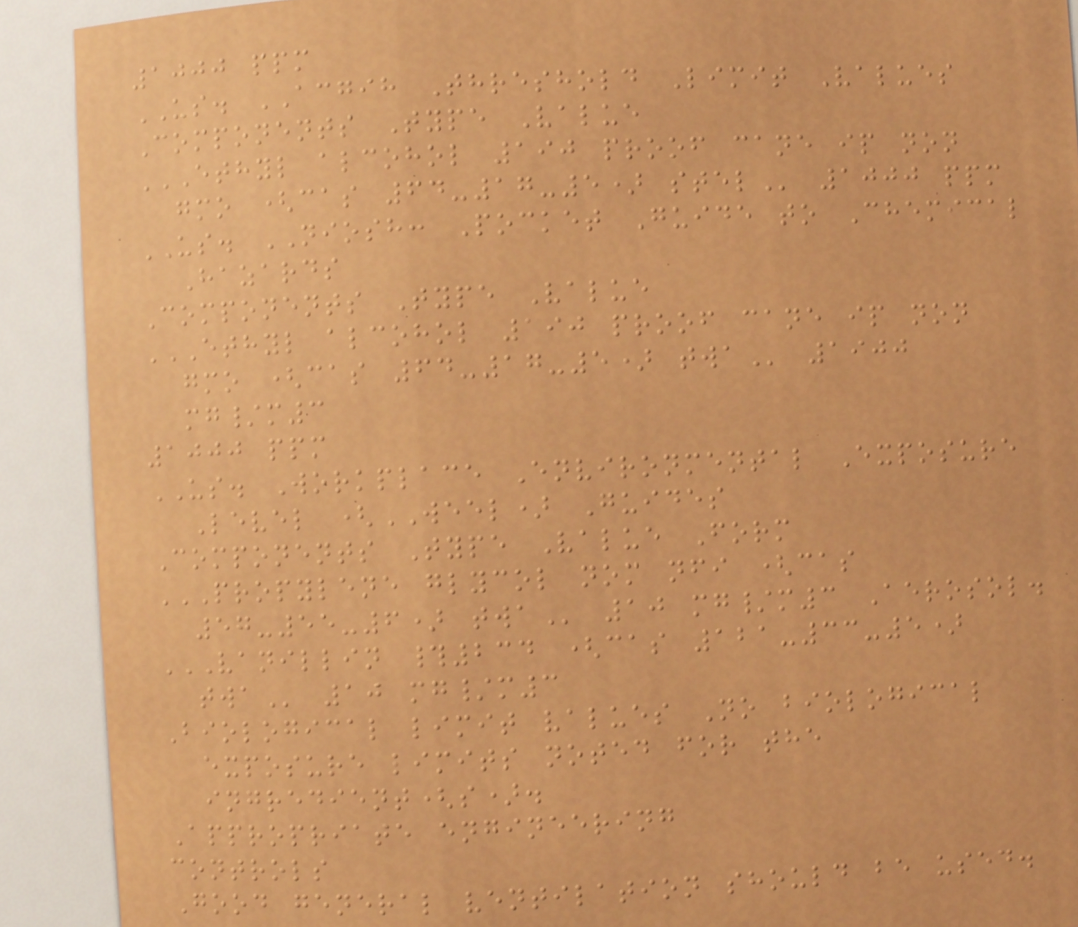1000 ppm
US. ACGIH Threshold Limit Values
Components Type Value
ETHYL ALCOHOL 190 PROOF CANE IP NON
GMO (CAS 64-17-5) STEL 1000 ppm
US. NIOSH: Pocket Guide to Chemical
Hazards
Components Type Value
ETHYL ALCOHOL 190 PROOF CANE IP NON
GMO (CAS 64-17-5) TWA 1900
mg/m3
1000 ppm
US. Workplace Environmental Exposure
Level (WEEL) Guides
Components Type Value Form
PROPYLENE GLYCOL NOM NFI (CAS
57-55-6) TWA 10 mg/m3 Aerosol.
VANILLIN #234 (CAS 121-33-5)
TWA 10 mg/m3
Biological limit values No biological
exposure limits noted for the
ingredient(s).
Appropriate engineering
controls
Good general ventilation should be used.
